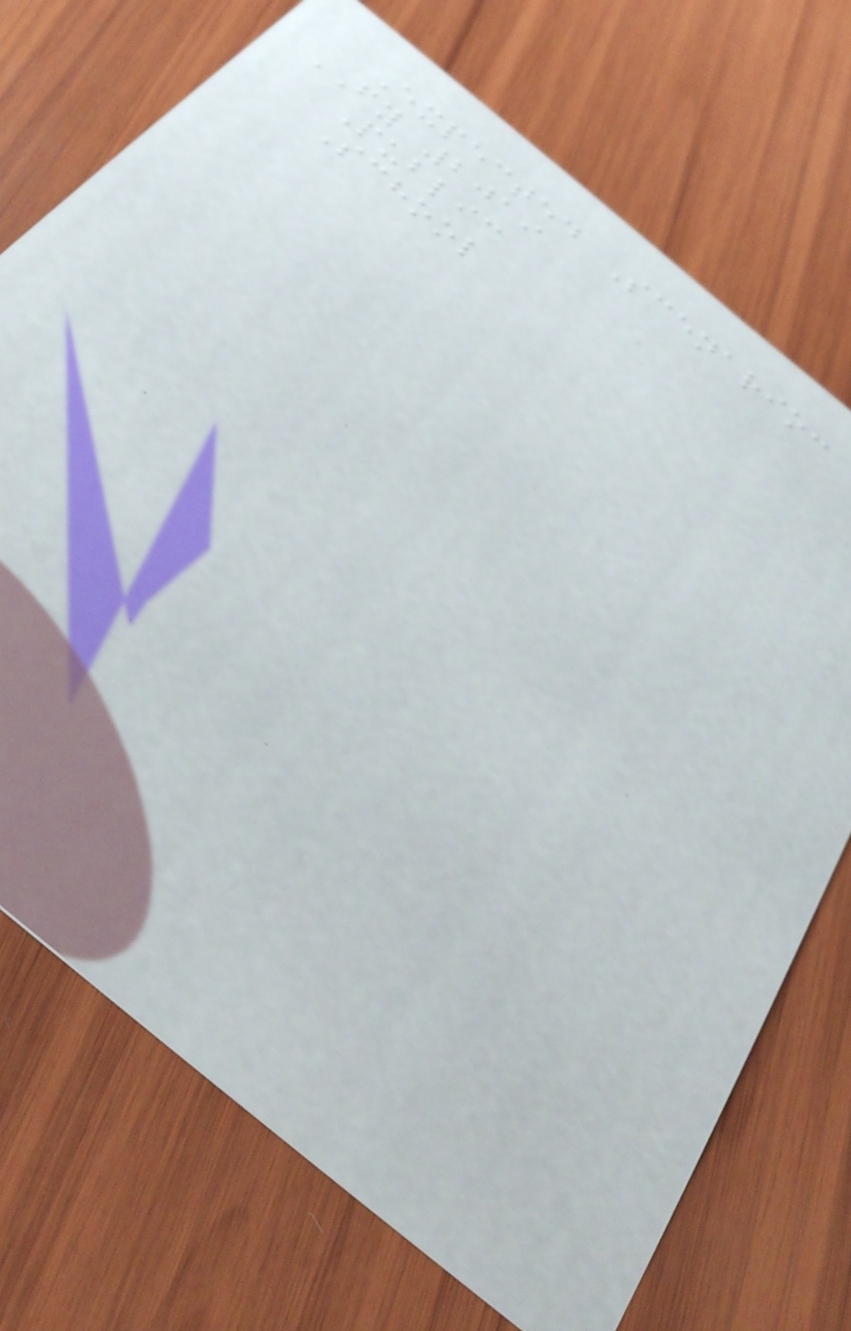Expected Scenario:
FY 2019
Public
School
